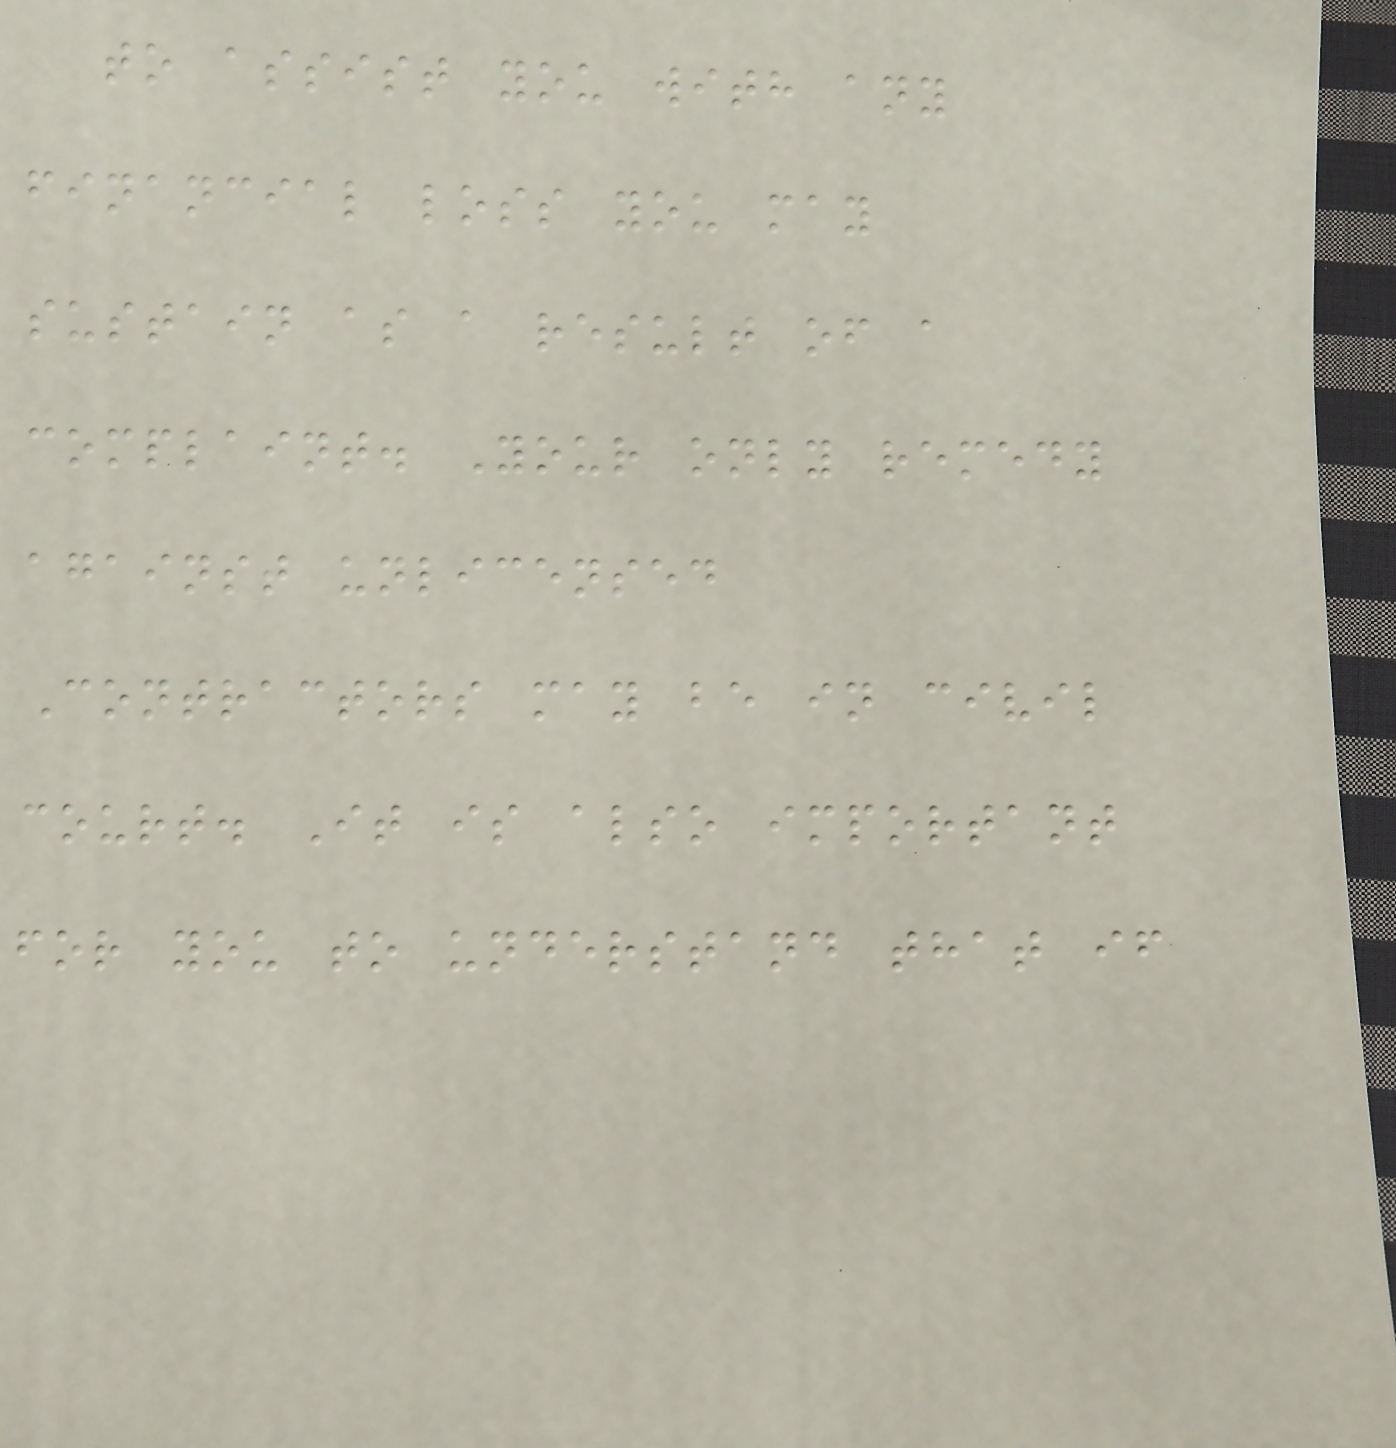to assist you with any
financial loss you may
sustain as a result of a
complaint. Your only remedy
against unlicensed
Contractors may be in civil
court. It is also important
for you to understand that if
